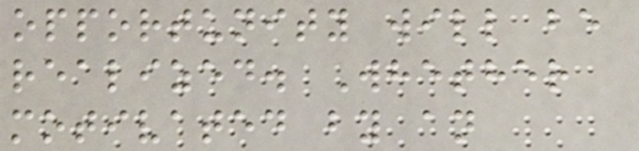opportunity will be
realized. Whether
motivated by an
